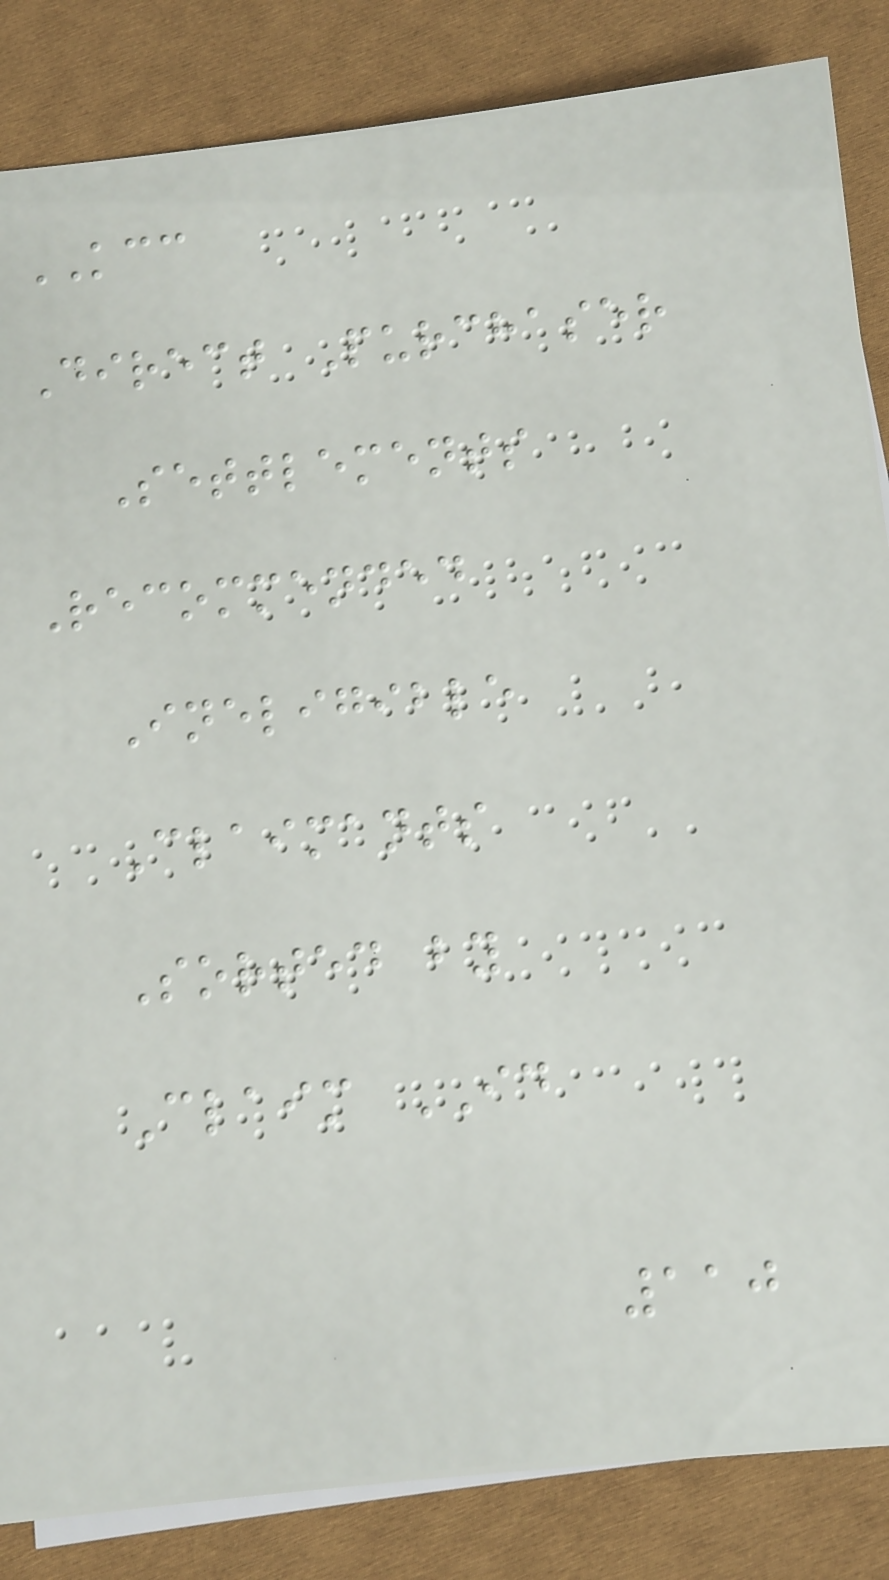KCC
Direct Purchaser
Settlements
Recommended
Ineligible
Claimants
Sorted by
Claim ID
110
